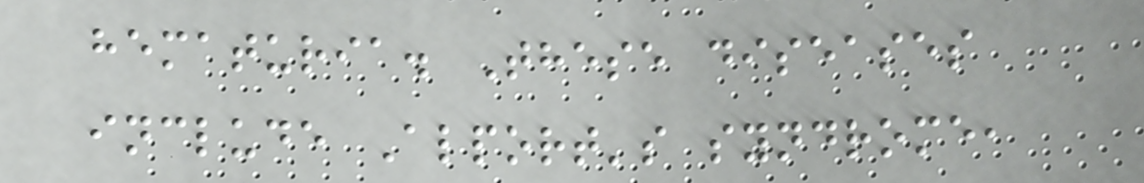hematuria. These diseases
include Alport's syndrome,
